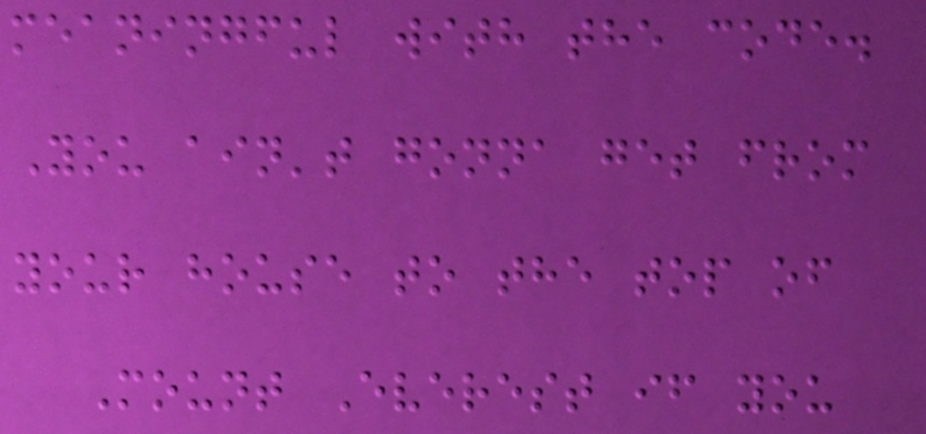meaningful with the code.
You ain't gonna get from
your house to the top of
Mount Everest if you
